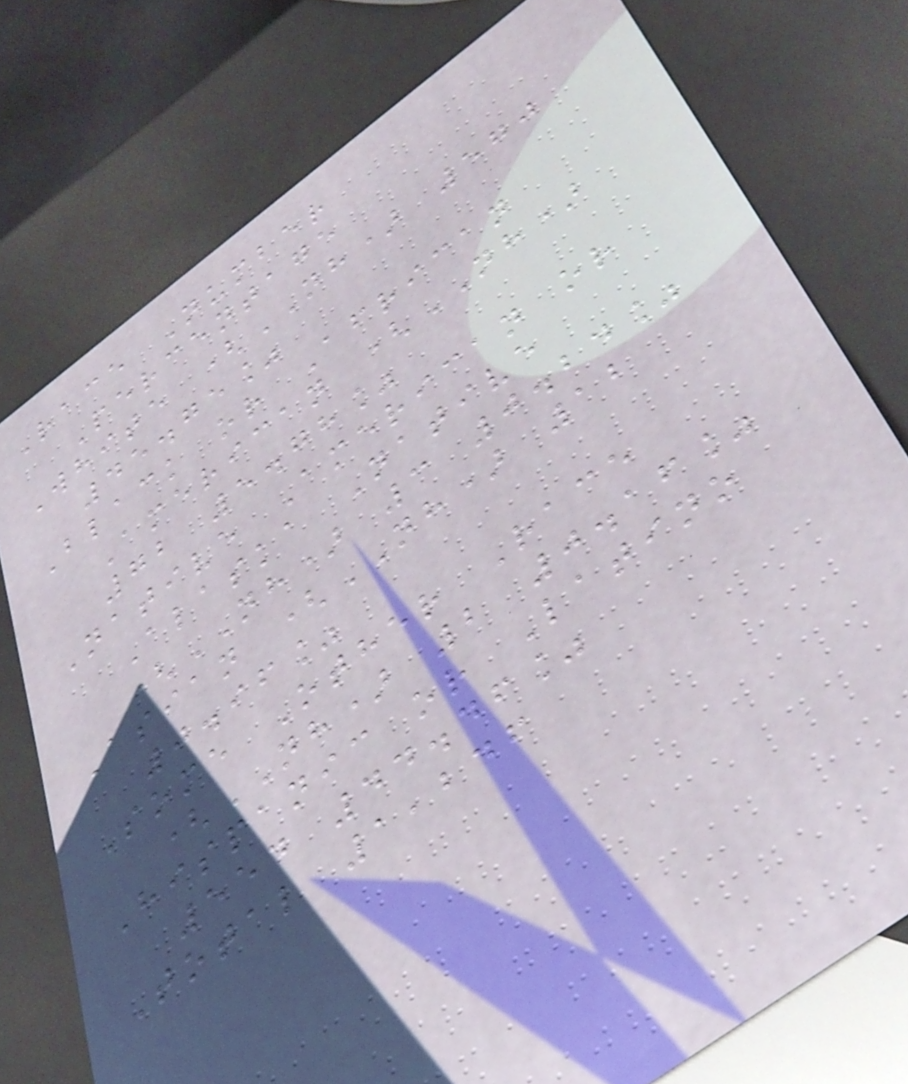Race Number
Percentage
White (NH) 570
45.75%
Black or African
American (NH)
72 5.78%
Native American or
Alaska Native
(NH) 3 0.24%
Asian (NH) 12
0.96%
Some Other Race
(NH) 2 0.16%
Hispanic or Latino
554 44.46%
Total 1,246
